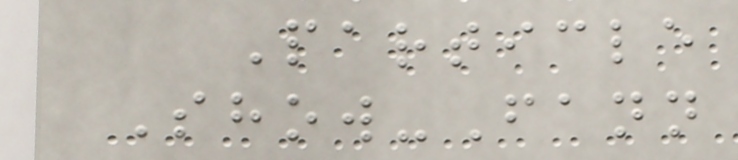Particle
Show-Fann
